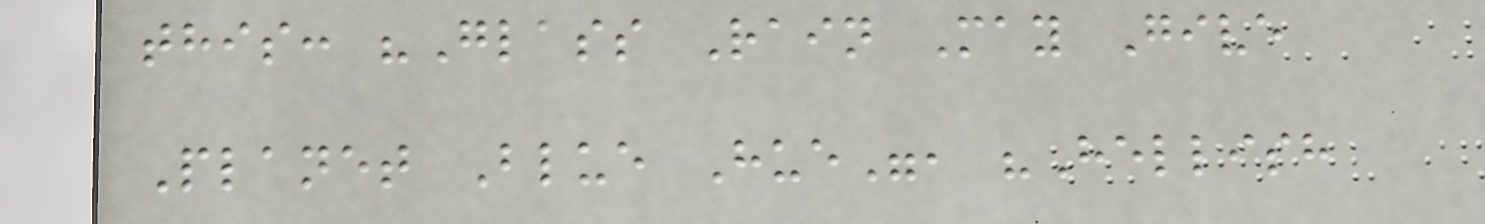this: "Glass Rain May Give
Planet Blue Hue", "Hellish
